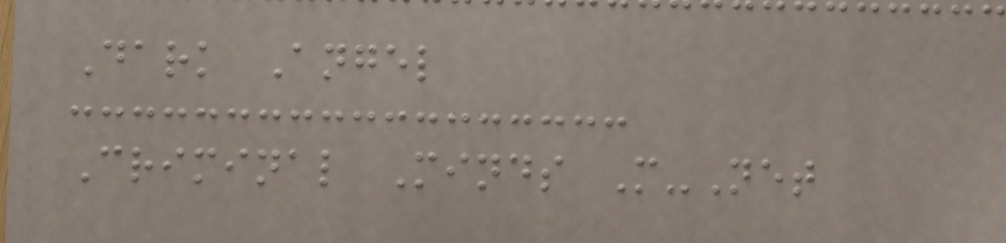Dark Angel
Criminal Minds M-Net
